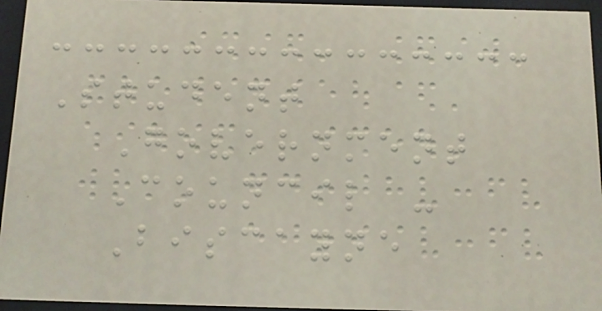Student
Government
Council -
Biscayne
